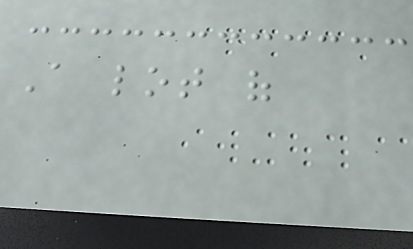A lot of
